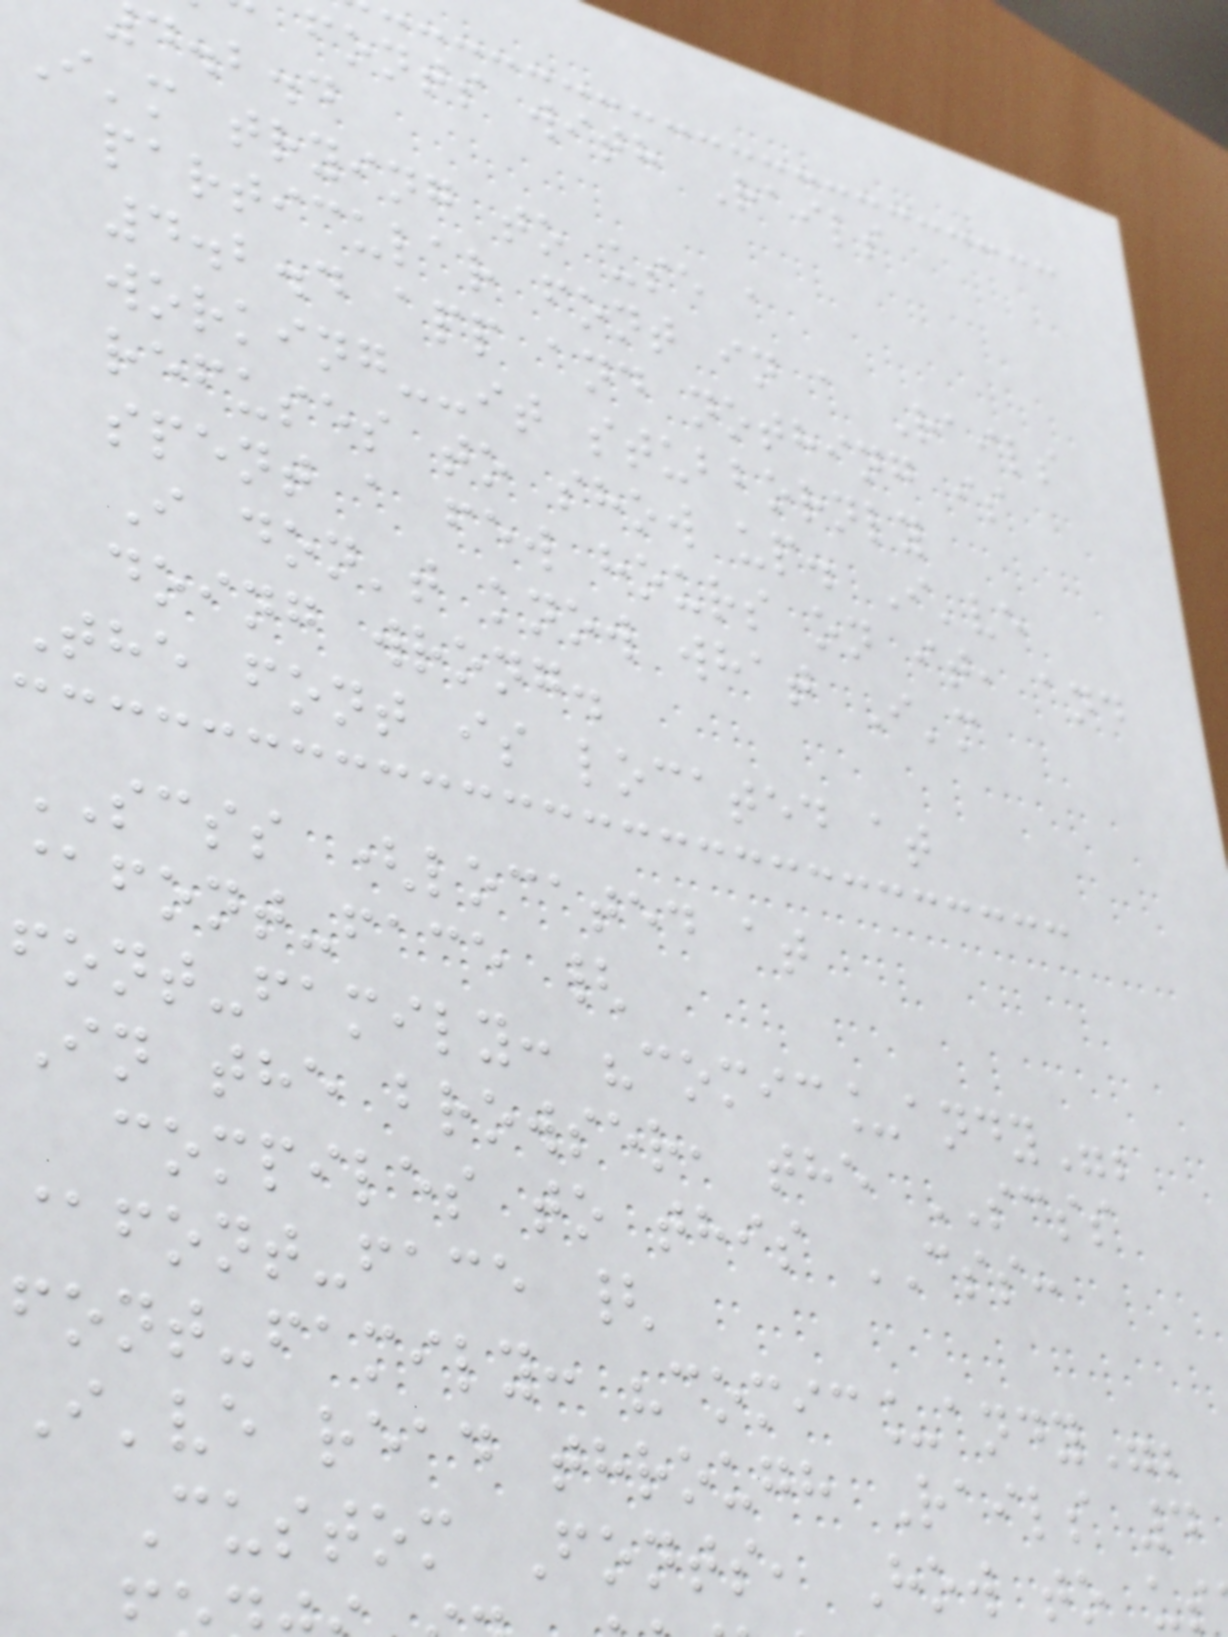fonts with Rails
d.b.d
I'm trying to use a
particular font in a Rails
4.2.4 app and nothing is
working--it stubbornly
refuses to show up. I've
spent a few hours on it, and
I don't know what I'm
doing wrong.
The font is located at
SCSS (located at
@font-face {
font-family: "comic_andy";
In the browser, the SCSS
compiles to this CSS:
@font-face {
font-family: "comic_andy";
I've read through Rails 4
Custom Fonts, How to us
